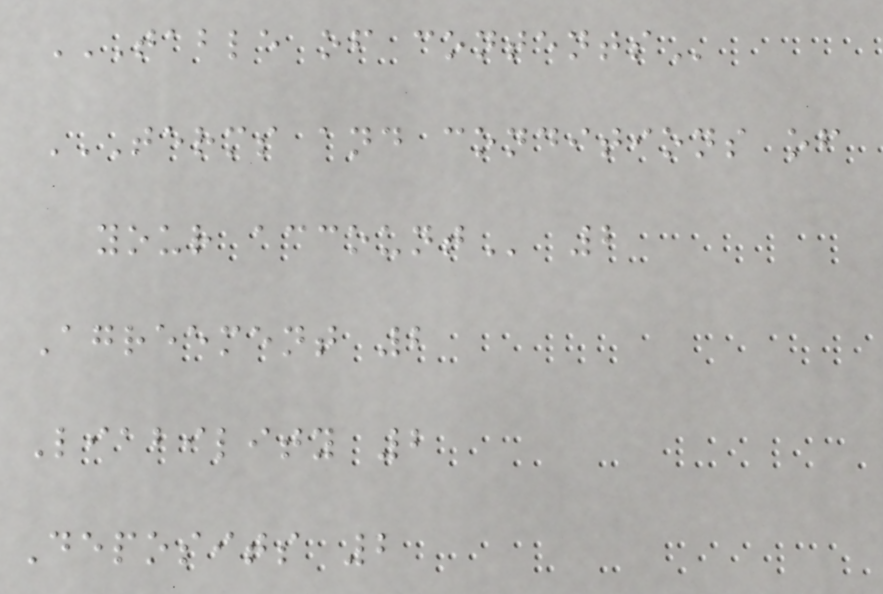TABLE OF CONTENTS
TERMS AND CONDITIONS OF
YOUR ACCOUNT 2
Agreement 2
Liability 2
Deposits 2
